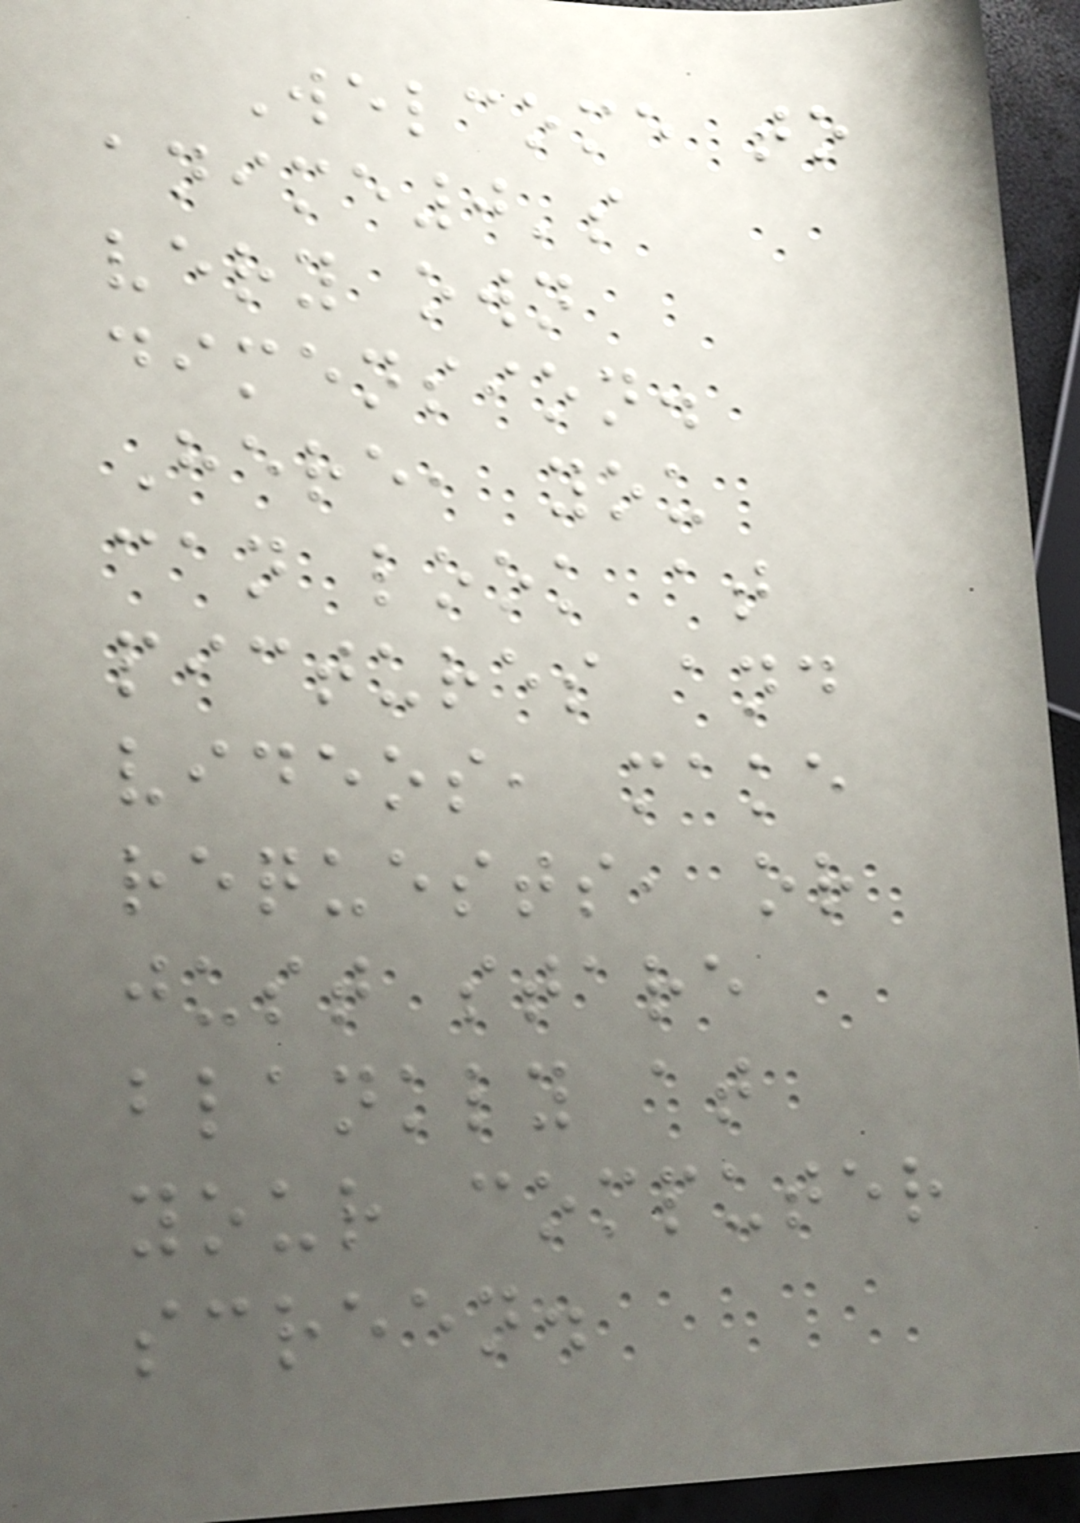Welcome to
anime0's
very own
dimension.
Here, you
can look at
pictures and
videos, make
requests, or
just stare
blankly at
your computer
screen.
